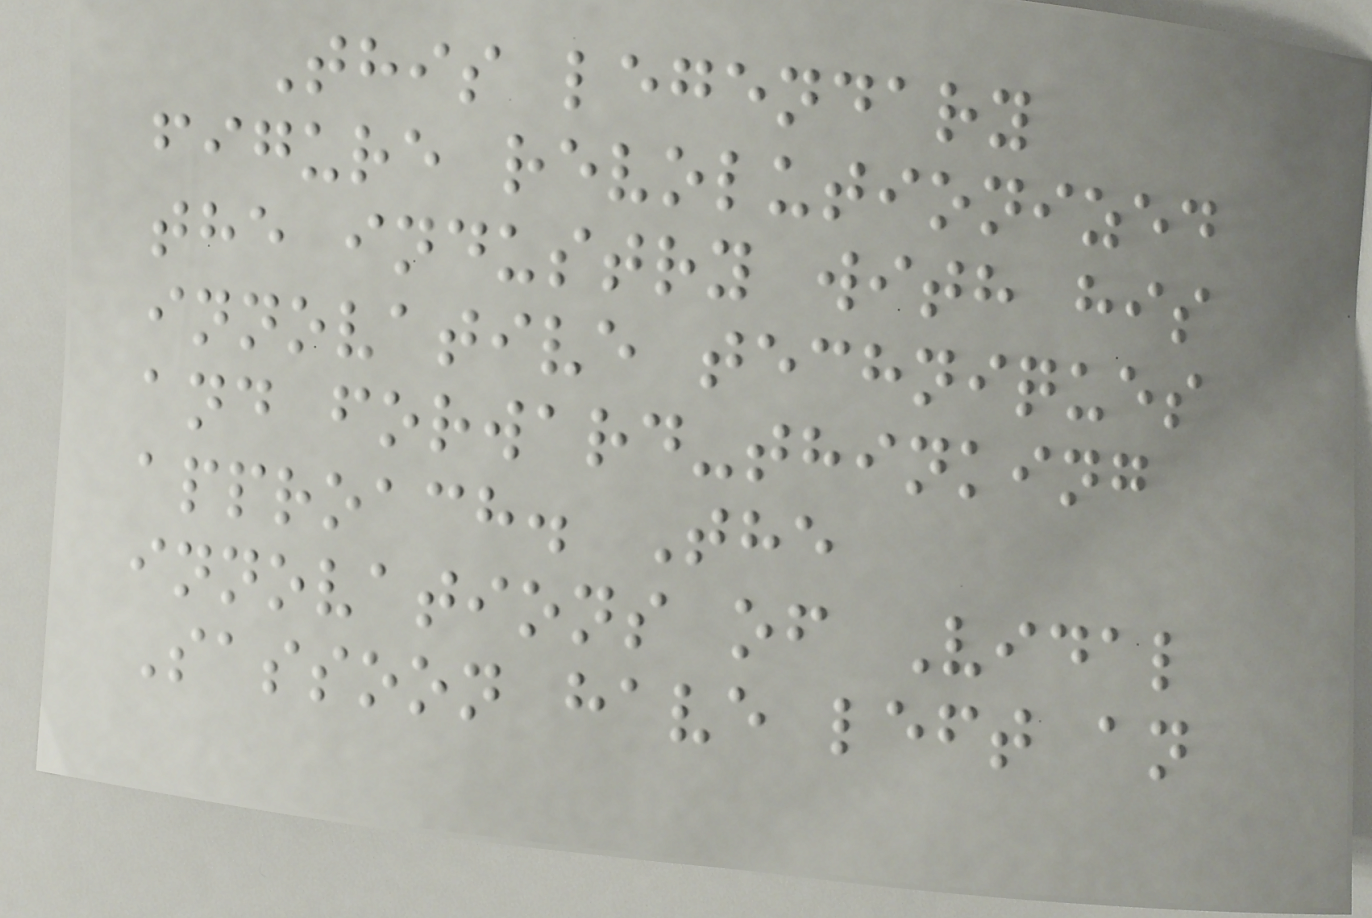This legendary
figure revolutionized
the industry with his
innovative techniques
and forward-thinking
approach. The
innovations of Vidal
Sassoon have left an
